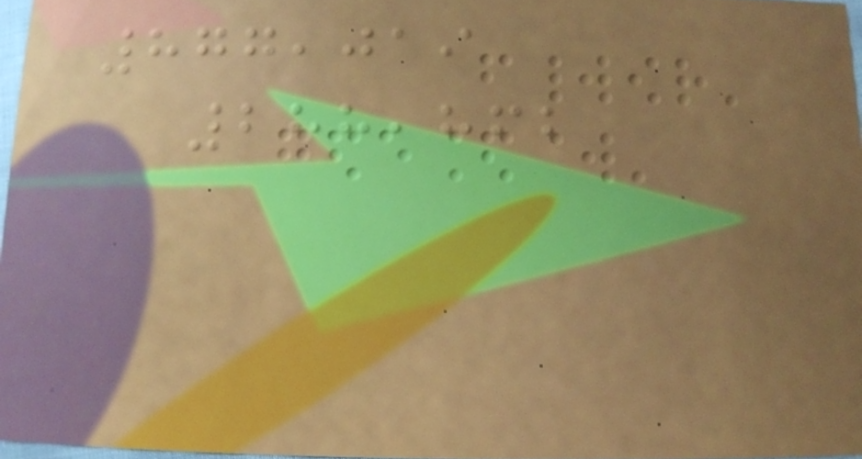877,019
288,862
